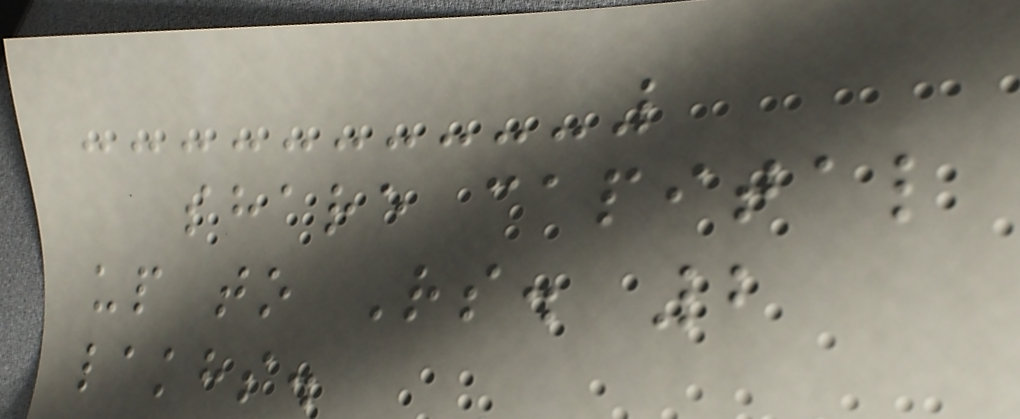share capital
up to Rs. 2
lakhs.
